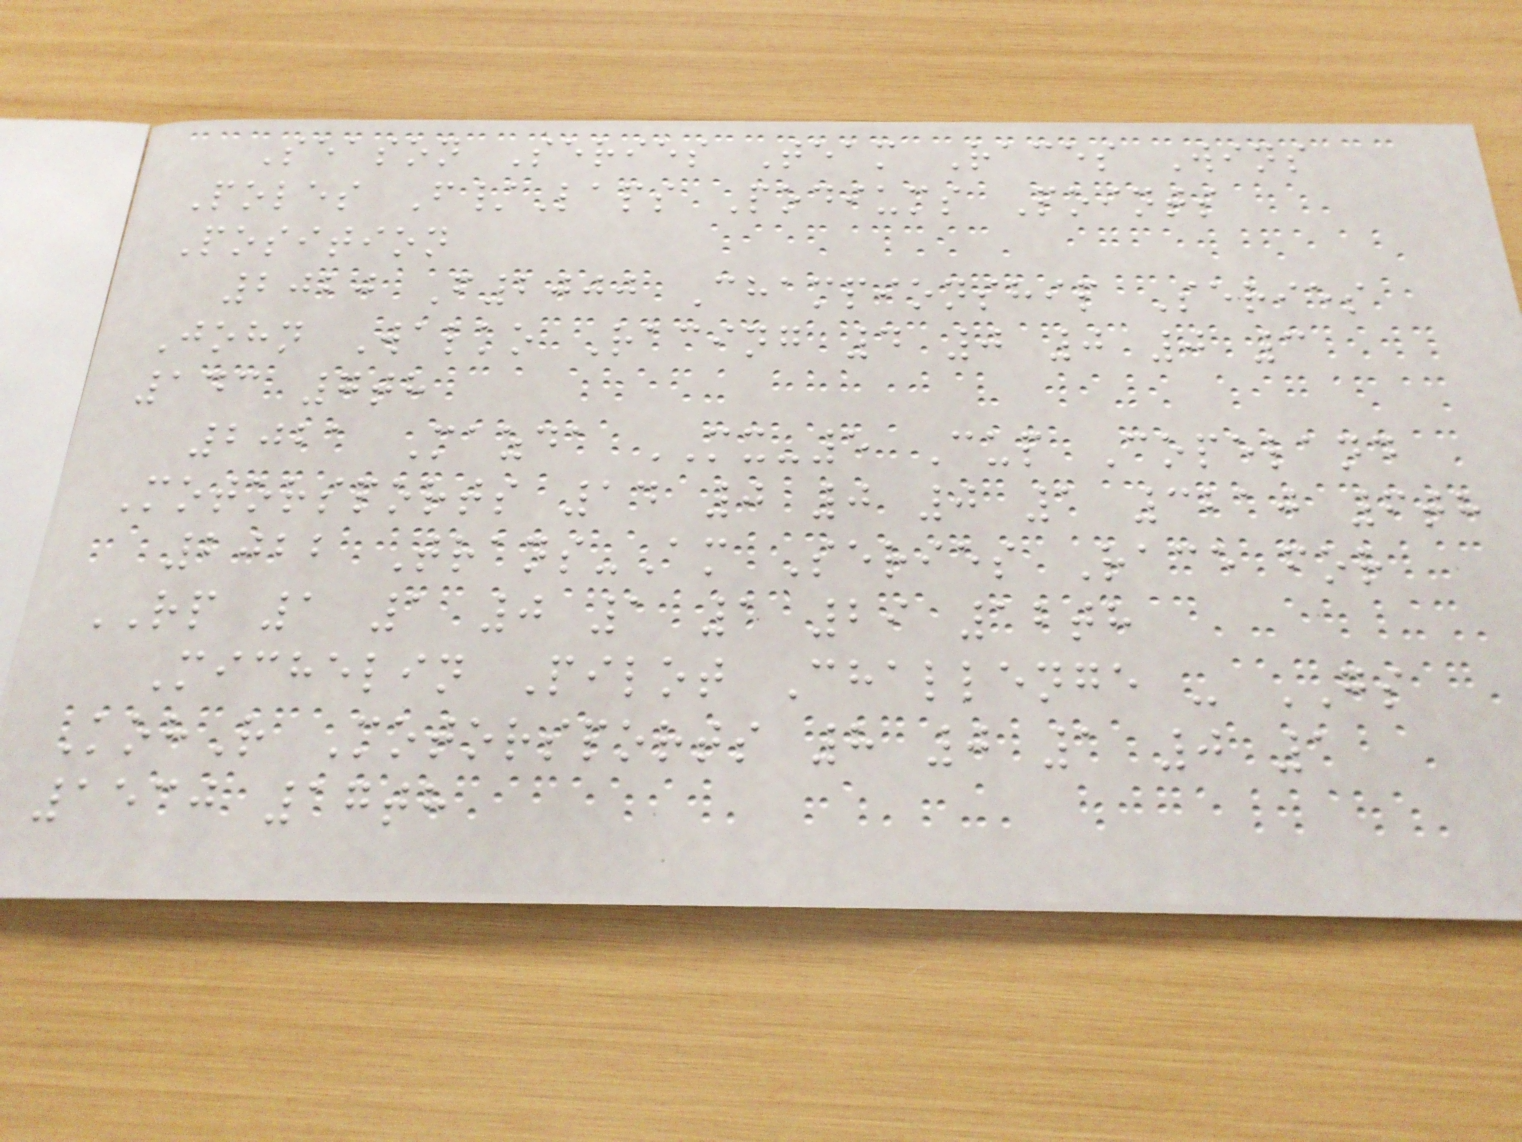Season Series Team Races Wins
Poles F/Laps Podiums Points
Position
2020 F2000 Championship Series
John Walko Racing 4 0 0 0 3
143 7th
2021 Mazda MX-5 Cup Copeland
Motorsports 14 0 0 0 1 3210 6th
2022 Trans-Am Series Race for
RP 1 1 0 1 1 29 12th
Michelin Pilot Challenge - GS
KohR Motorsports 8 0 1 0 1
1530 17th
